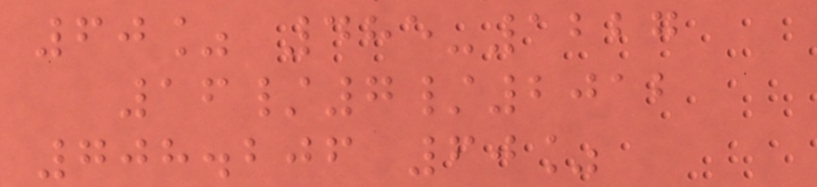60% 485-1227
16/7/2012
708.206 60%
